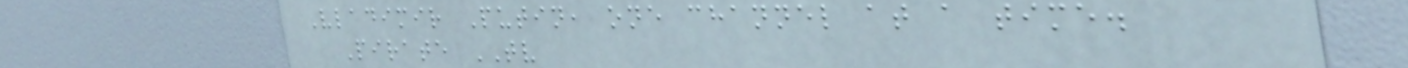Vladimir Putin, one channel at a time.
Pirate TV
